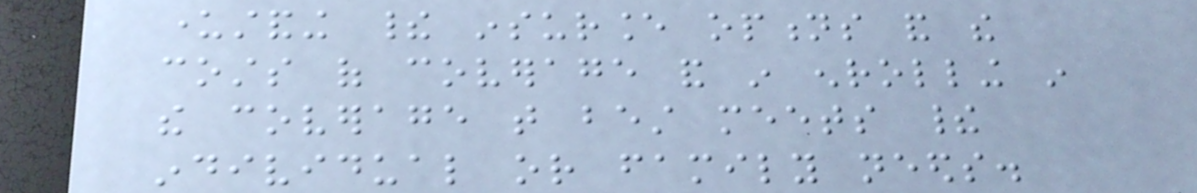understanding their insurance options and the
costs of coverage and in enrolling in
the coverage that best meets their
individual or family needs.
